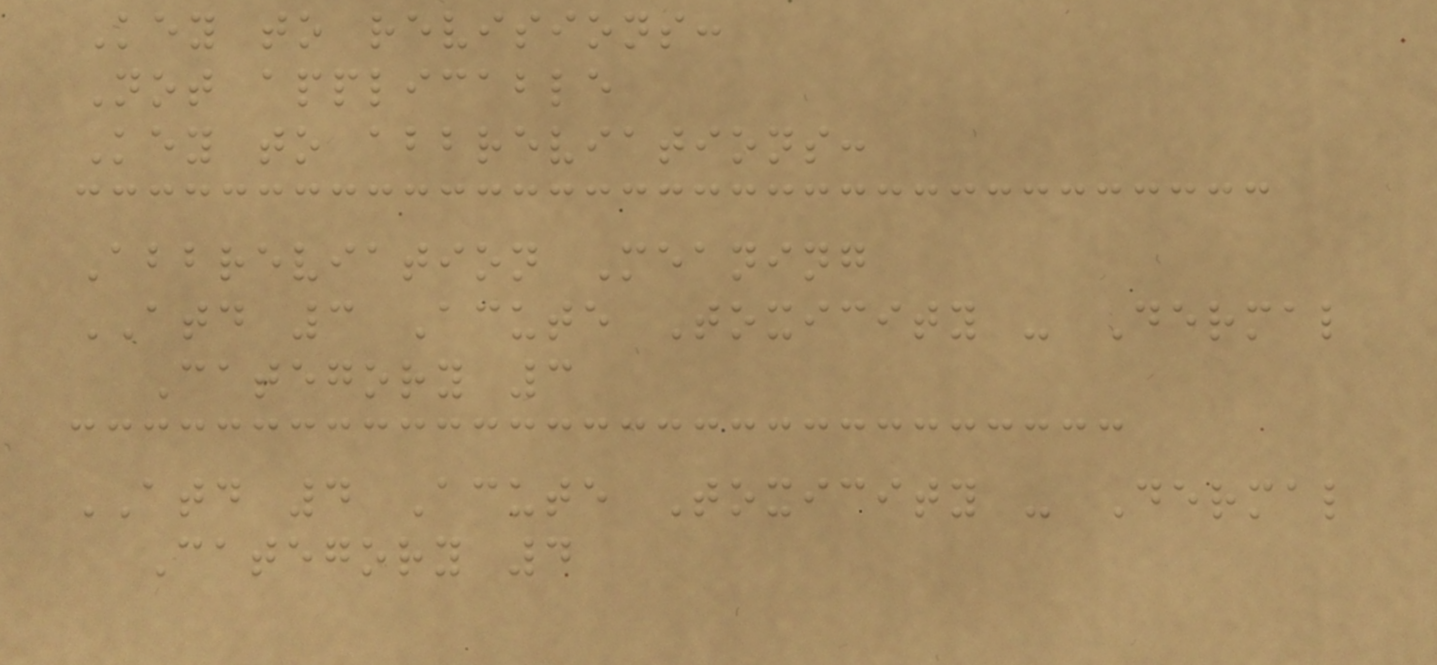Key to revisions:
Not applicable
Key to abbreviations:
Abbreviation Meaning
ATD 3 Acute Toxicity - Dermal
Category 3
ATD 4 Acute Toxicity - Dermal
Category 4
